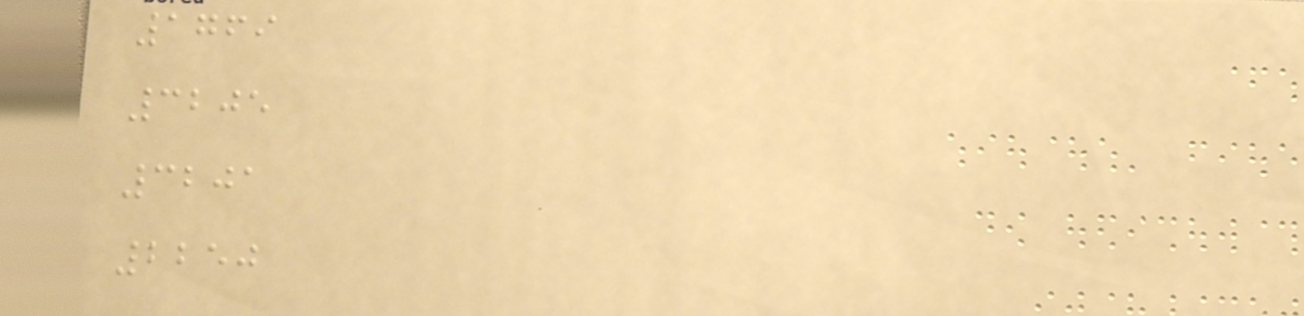1769
3205
3201
2250
